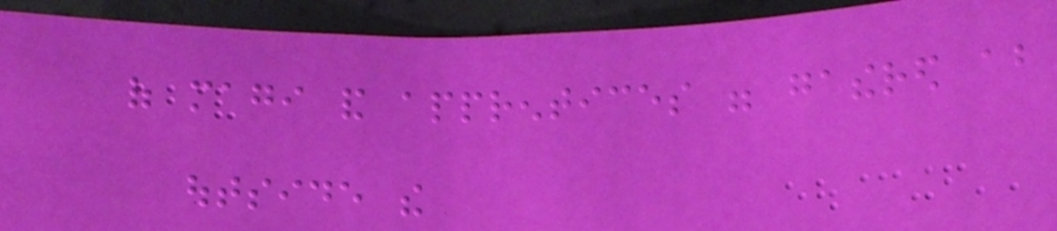of magi and apprentices were gathered about
outside the
